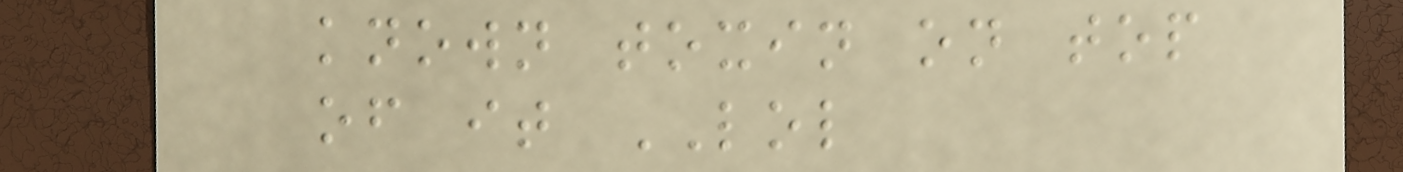known toxin on top
of it LOL
